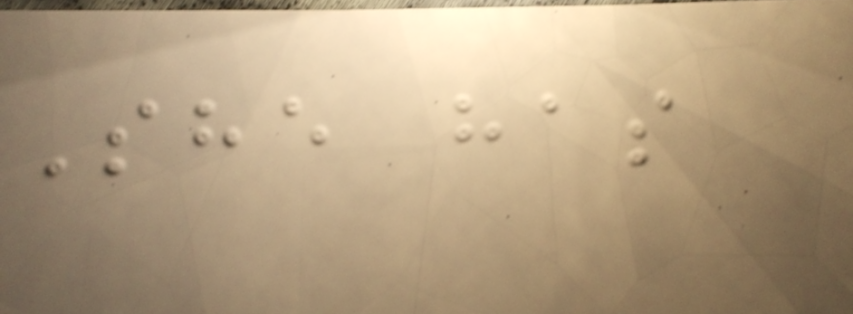She has
